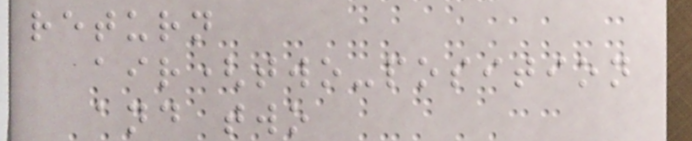return
air(two-position
and two
